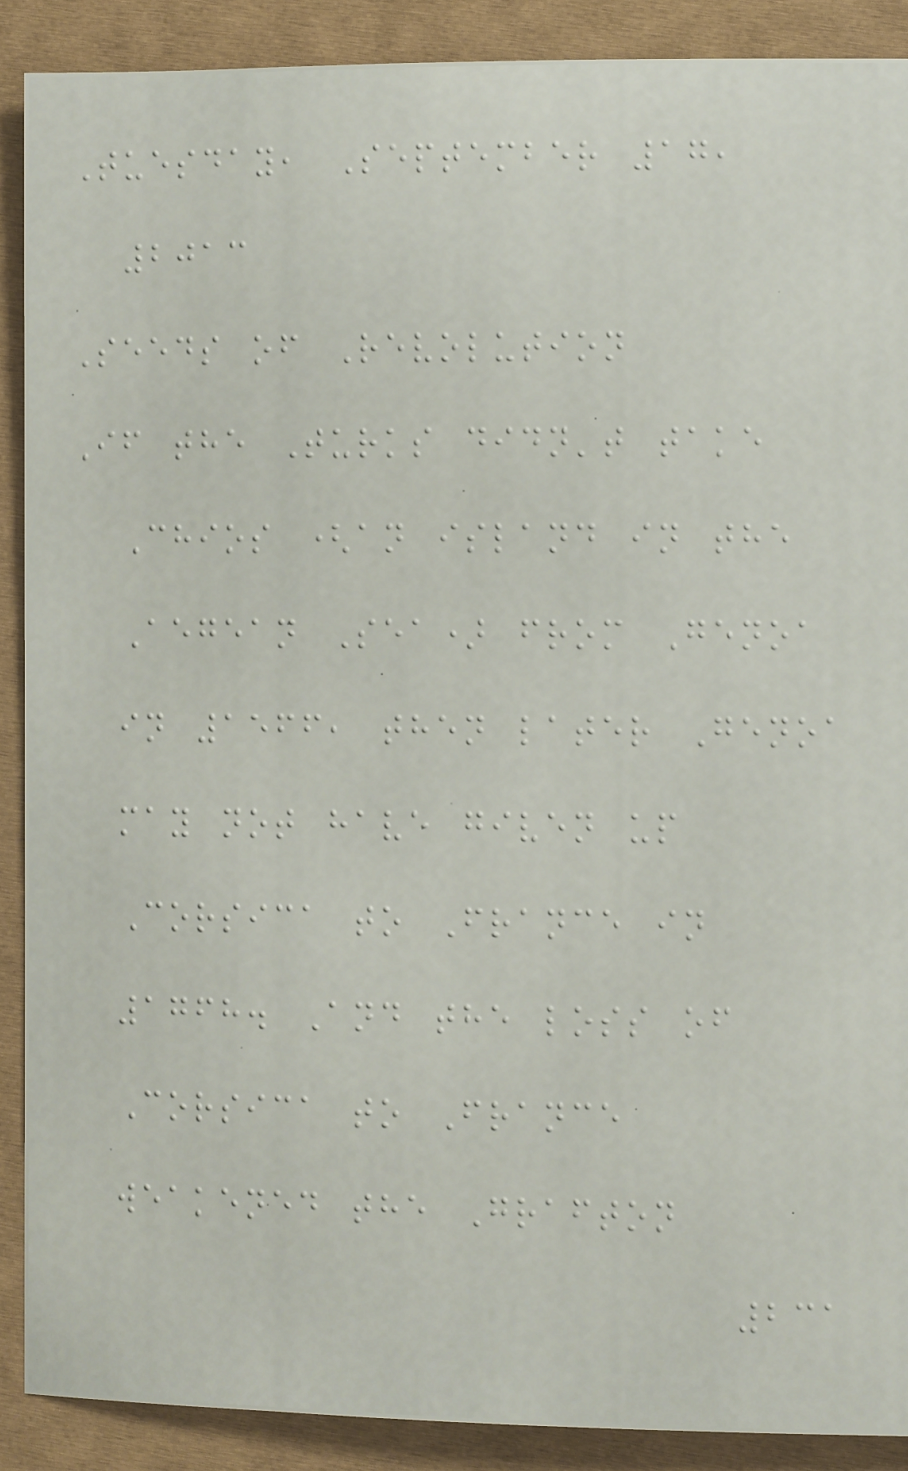Tuesday, September 17,
2013
Seeds of Revolution
If the Turks didn't take
Chios (an island in the
Aegean Sea) from Genoa
in 1566, then later Genoa
may not have given up
Corsica to France in
1768. And the loss of
Corsica to France
weakened the Grafton
231
